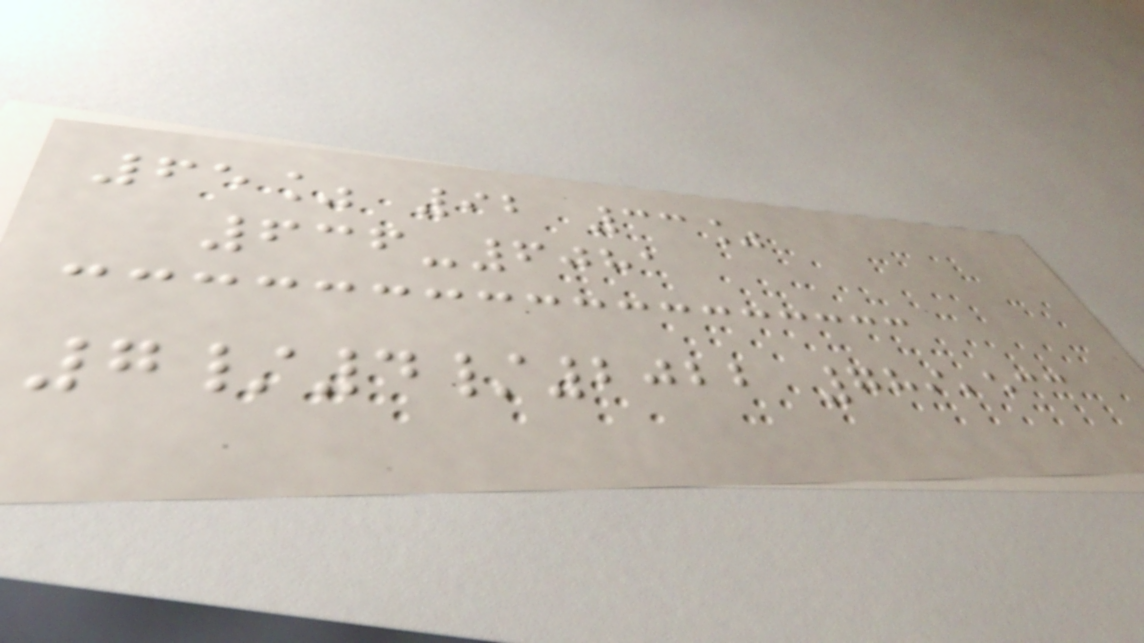65% 92 33%
636-6081
7/4/2022 789,533
